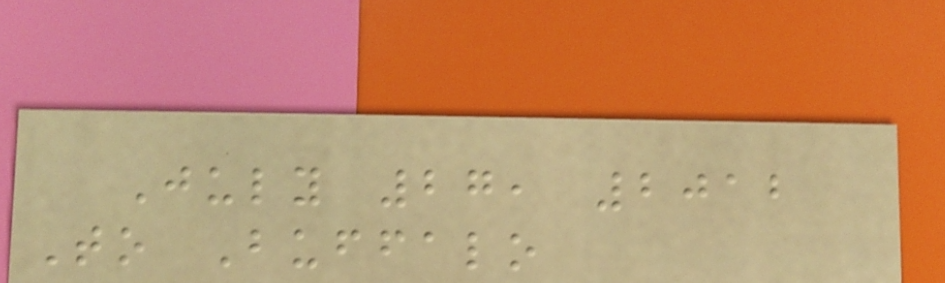July 27, 2012
To Buffalo
